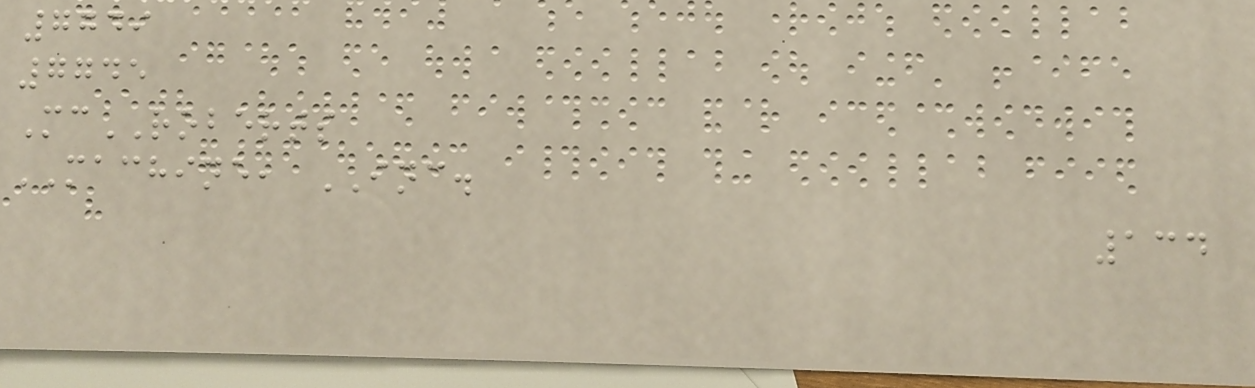7749
7745
McROBERTS
MACHINE, INC.
134
